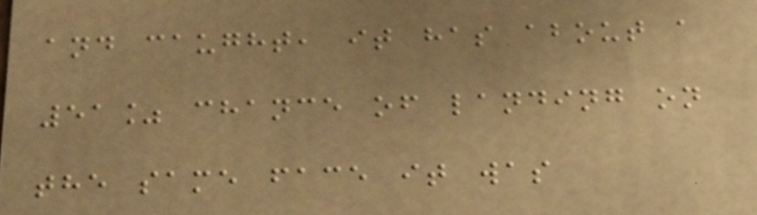and caught, it has about a
51% chance of landing on
the same face it was
